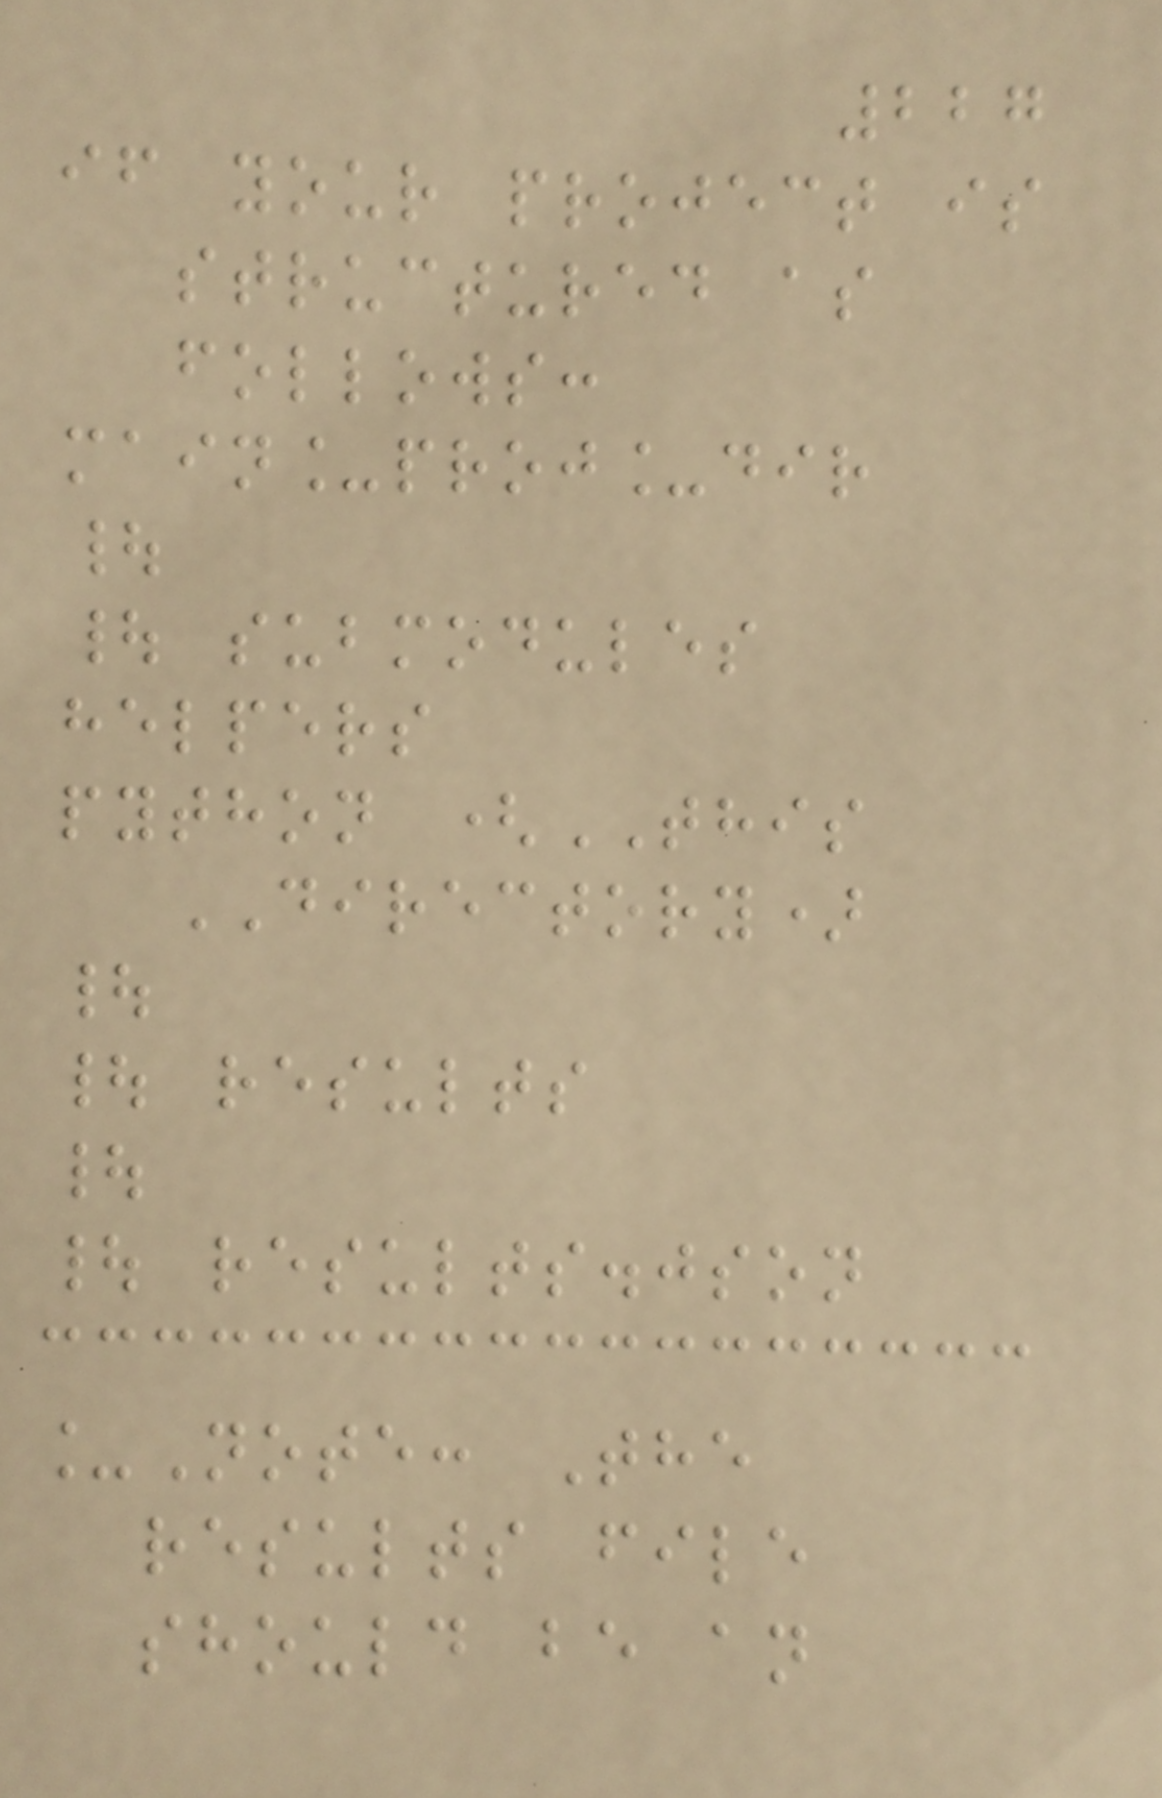227
if your project is
structured as
follows:
main_proj_dir
|
| submodules
helpers
python (THIS
DIRECTORY)
|
| results
|
| results.json
_Note: The
results file
should be an
